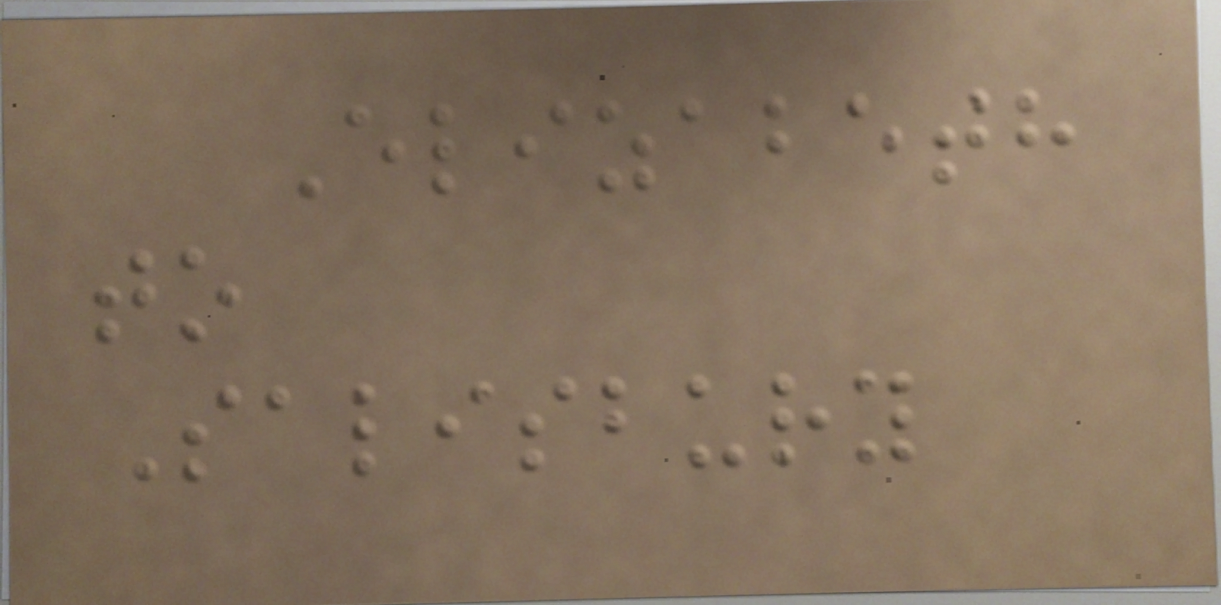Elizabeth
to
Salisbury
